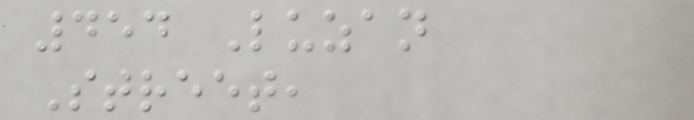454 Luzan
Street,
